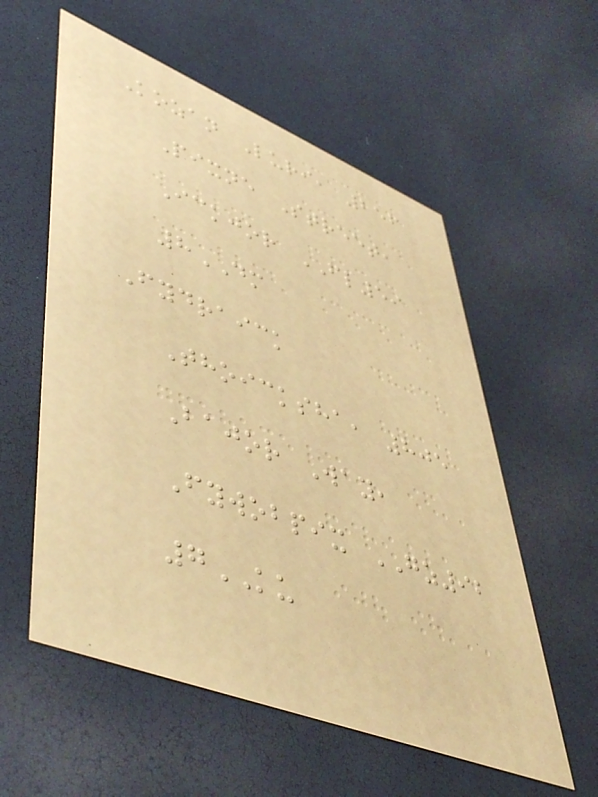Kozan Luri, 256
Pixne Street,
Ickjor FL59
8DM
Fydraick
Thoicksha, 805
Bajor Way,
Fywobpix GZ92
7KU
